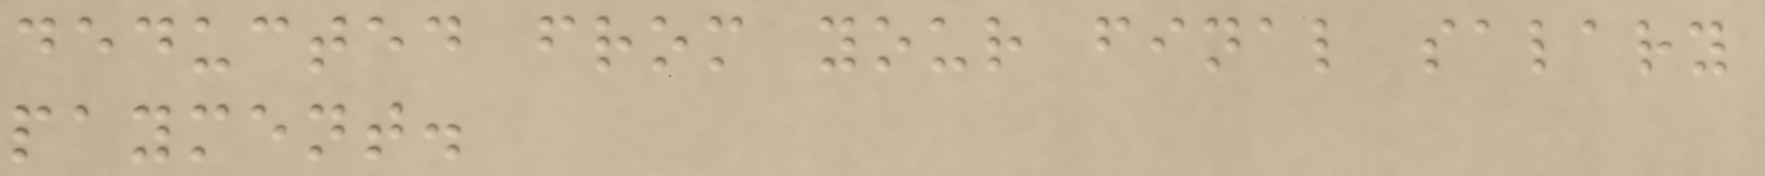deducted from your final salary
payment.
